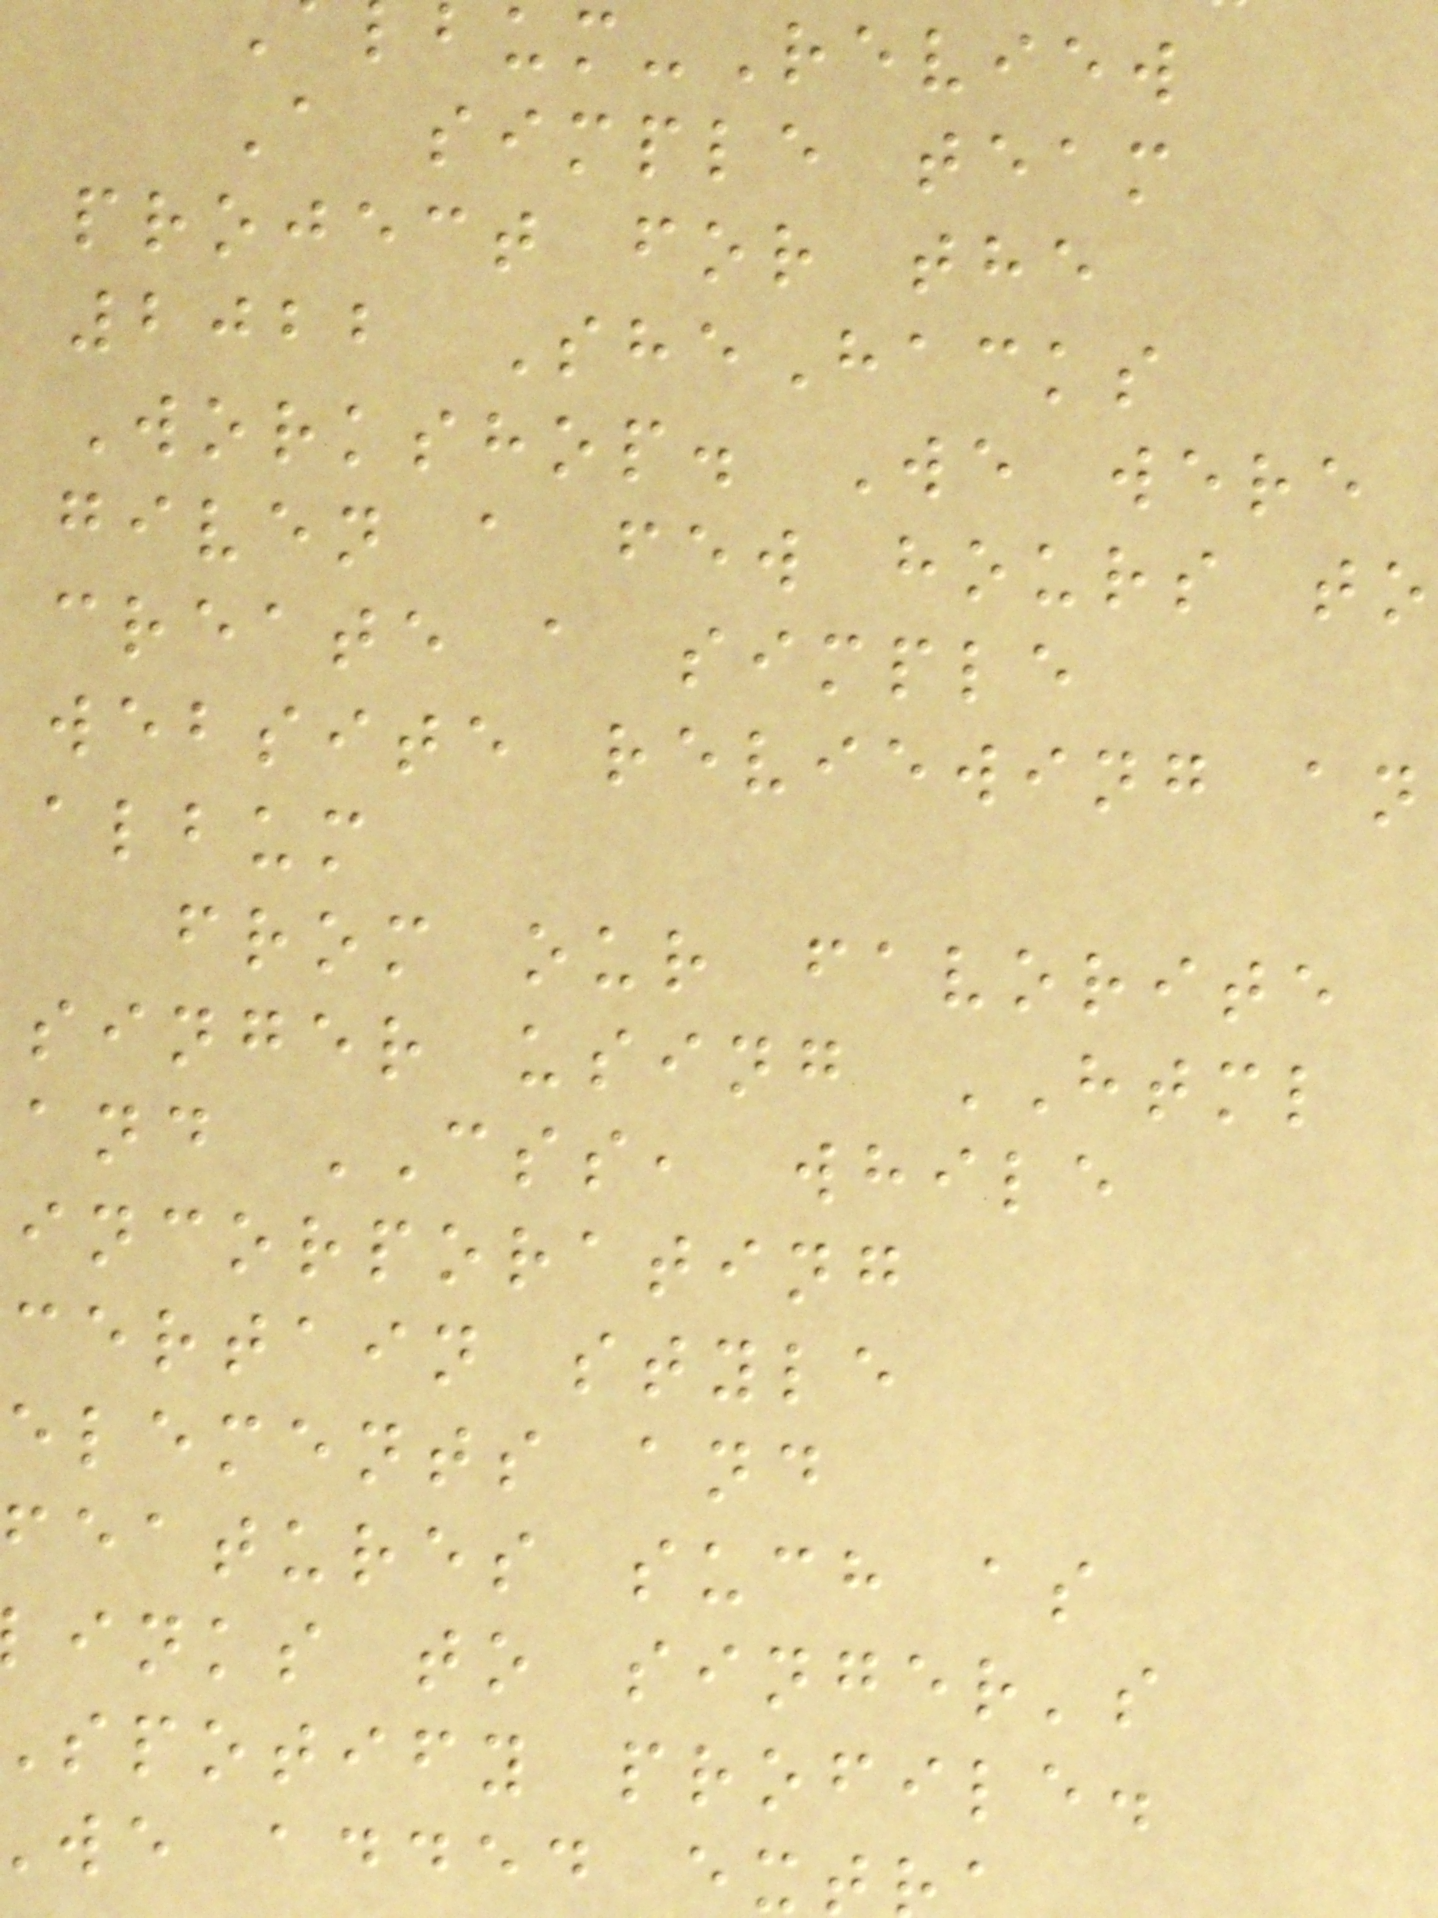bum-Review
A simple team
project for the
2022 SheHacks
Workshop. We were
given a few hours to
create a simple
website reviewing an
album
from our favorite
singer using HTML
and CSS, while
incorporating
certain style
elements and
features such as
inks to singer's
spotify profile.
we added ex
